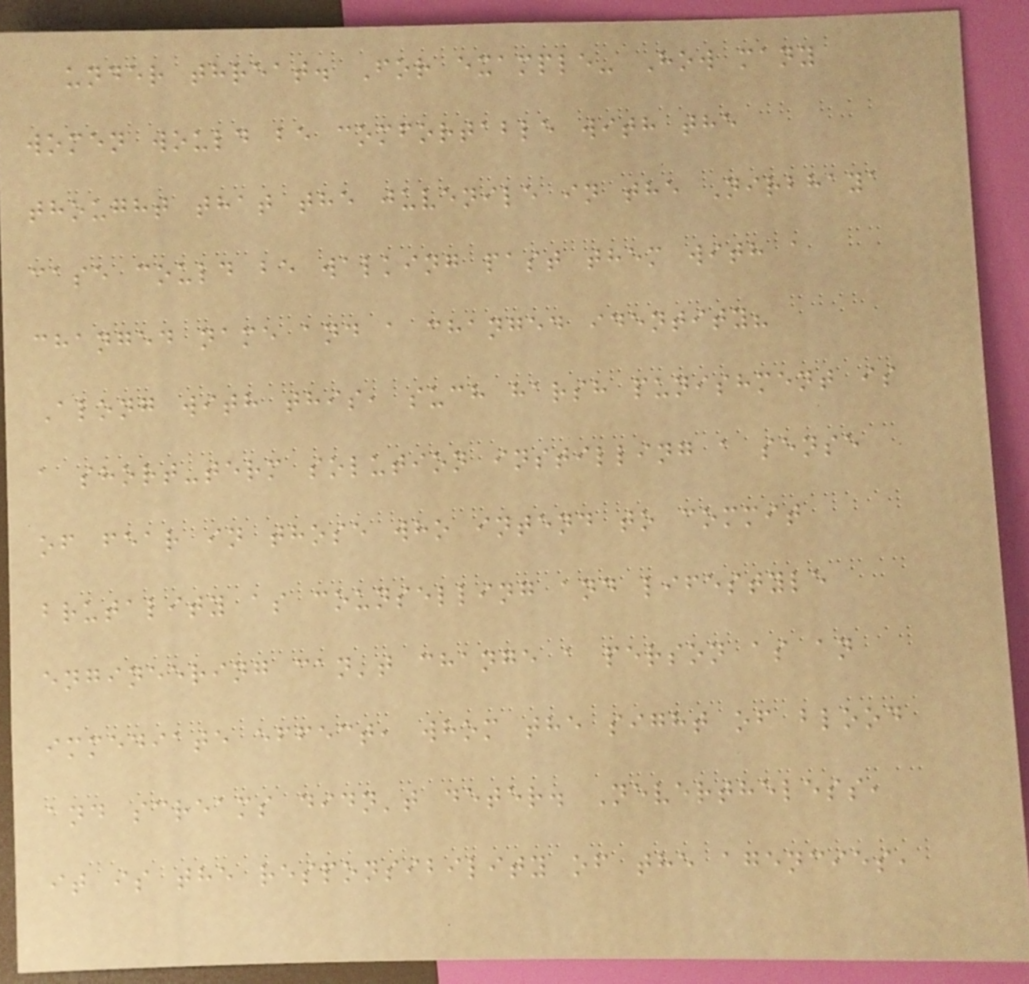under threat. For example- How many
women would be comfortable with the
thought that the juvenile in the Nirbhaya
case could be walking past them with a
changed name and a changed identity?
Along with this, such harsh punishment is
a short-term solution instilling a sense
of fear in those who intend to commit
brutality as counselling and lifestyle
engineering can't change a person as an
immediate effect, whom the sight of blood
and screams didn't deter. Nevertheless,
it is the responsibility of the agencies,
